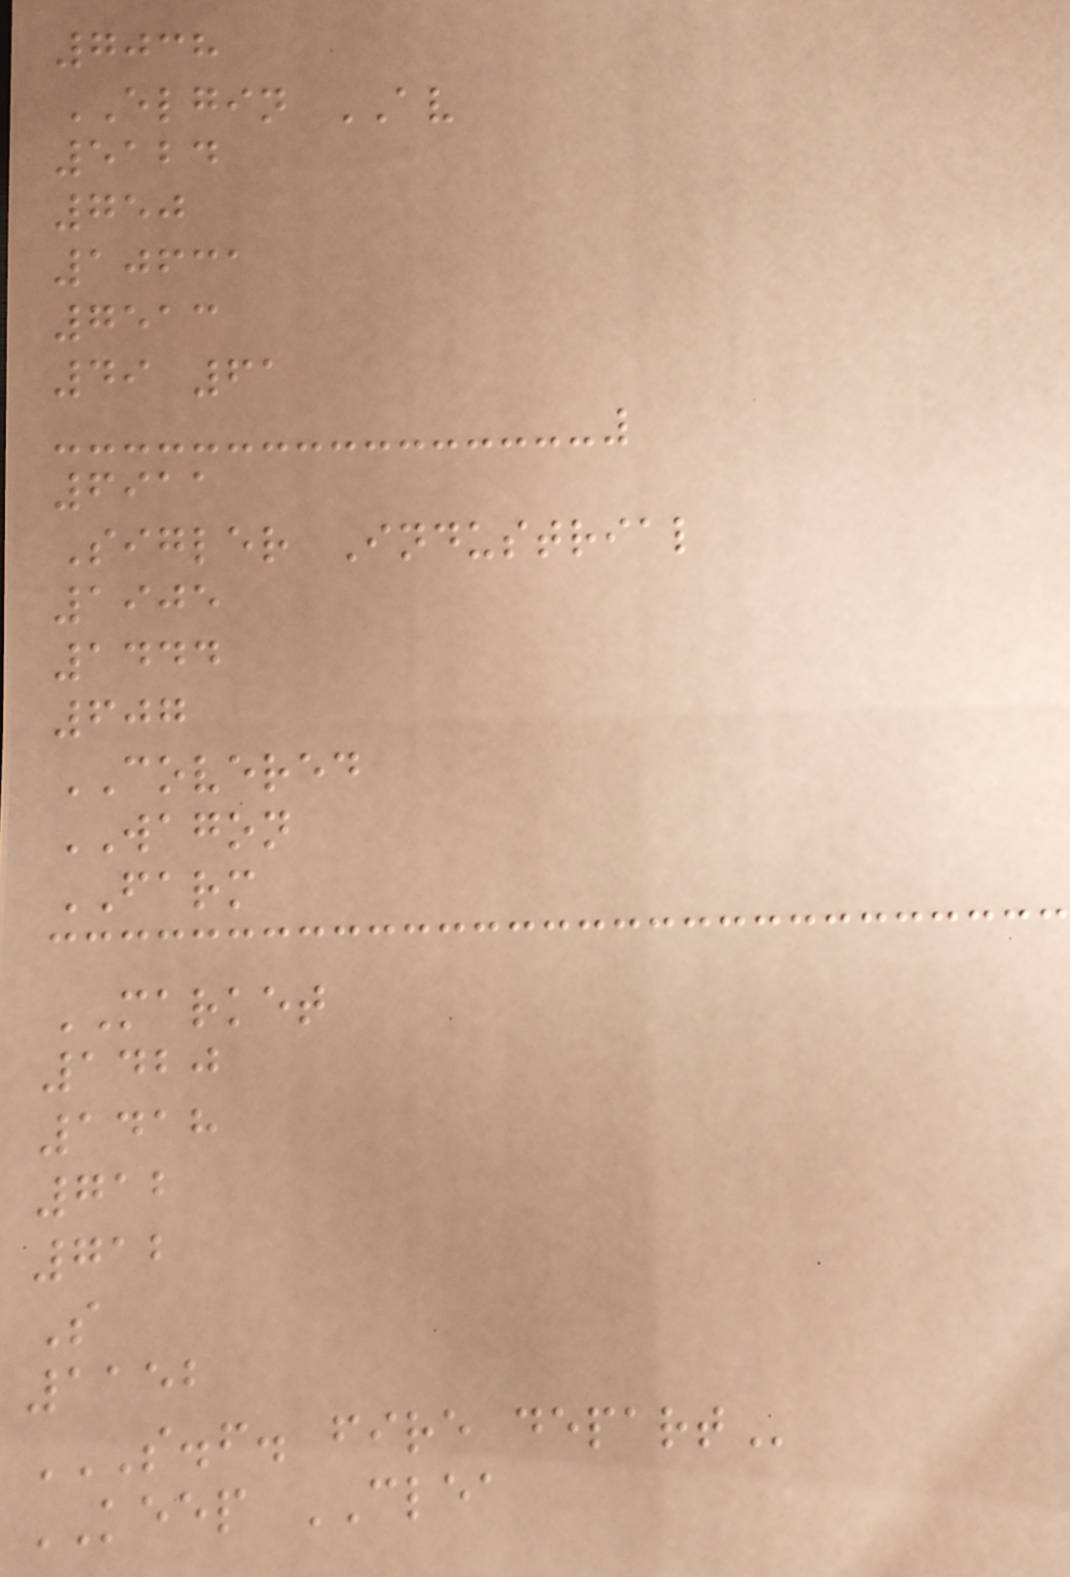7038
ELGIN AV
5124
750
10631
7513
49 61
6911
Sigler Industrial
1905
1444
607
COVERED
WAGON
FARM
MARKET
1420
1418
712
712
S
1152
S.F. FIRE DEPART
KEEP CLEA
